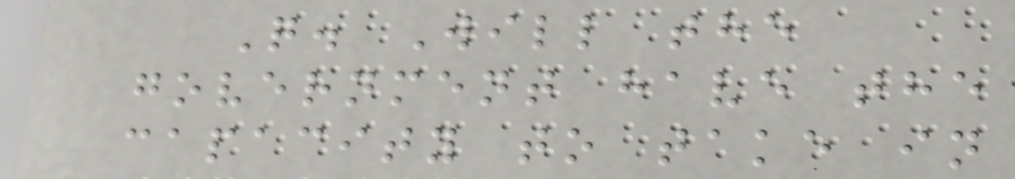Q. Will the
government have the
capacity to take in
